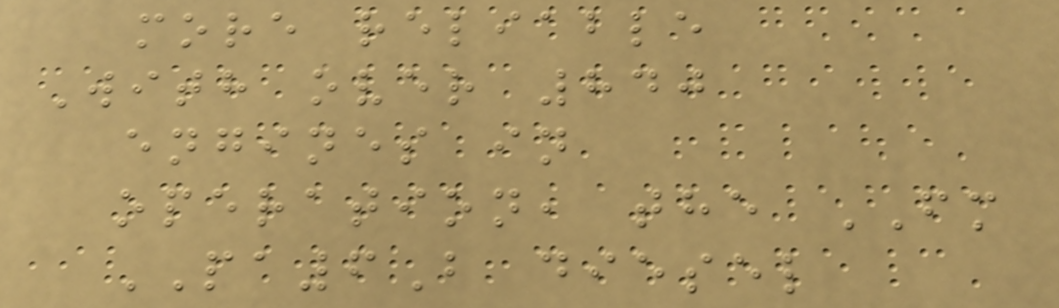more reliable
With over 840
engines in
operation, the FM
PA6B diesel
